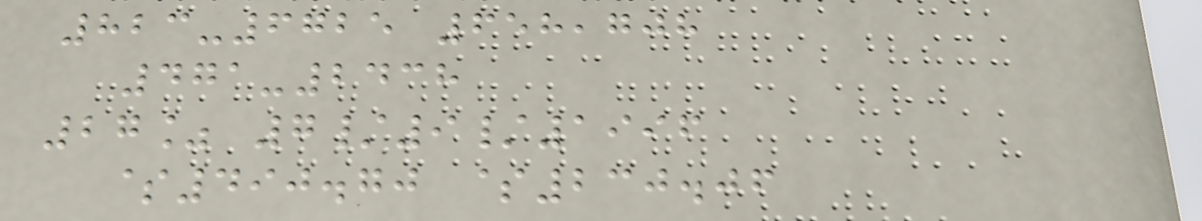823-6725 658,708
471-2438
27% 7/9/1996
$490.70 $230.06
